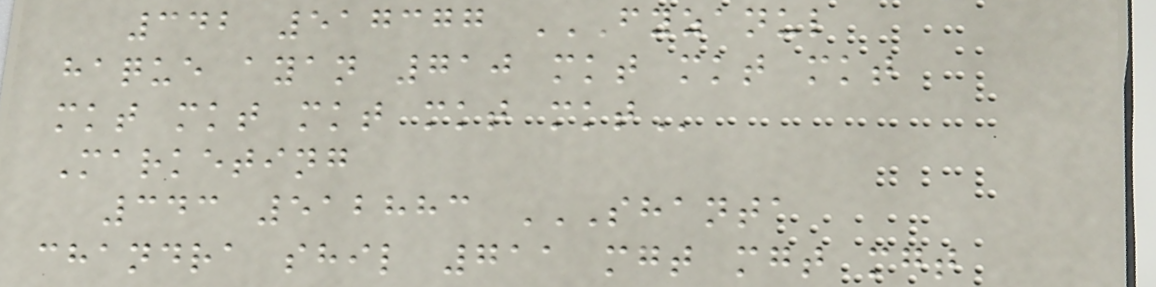342 517377 FYZANUL
HAQUE AYAN 710 MKT MKT MKT
MKT MKT MKT MKT MKT
Marketing
343 512883 SHANTA
CHANDRA SHIL 711 MGT MGT MGT
